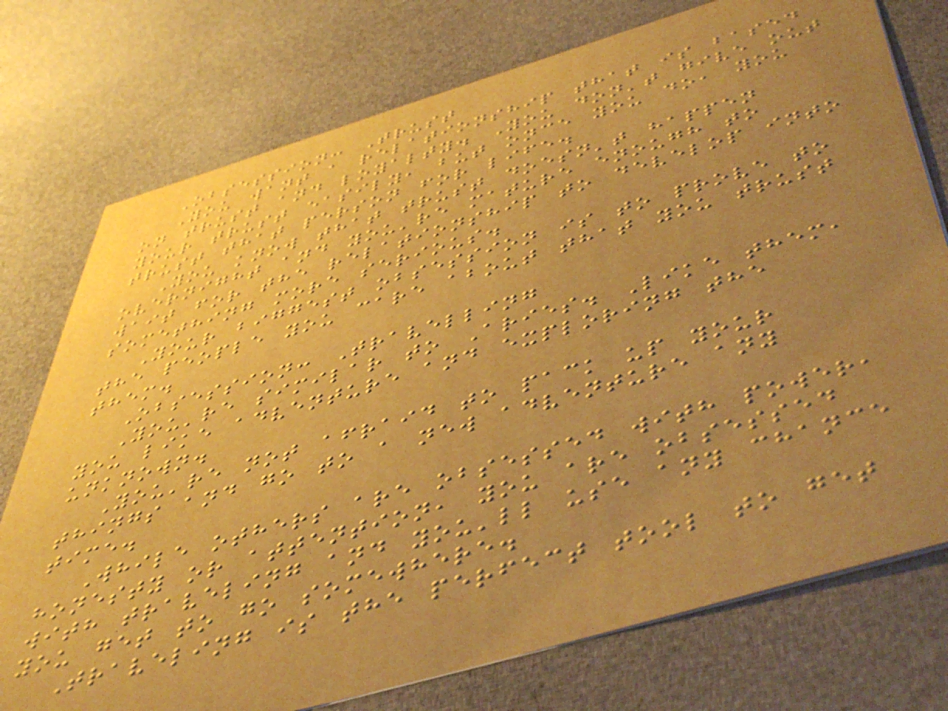Obsession: Trust
You want a relationship that is based
on trust and loyalty. You don't give out
your trust easily, but once you do, you
trust that person for life.
You know that trust doesn't happen
overnight and you're mature enough to
wait for the relationship to develop into
something more serious.
Your biggest obsession is to prove to
the people you care about that you trust
them.
Obsession: Travelling
You're similar to Aries. Like them,
you like adventure and exploring the
unknown.
You're not afraid to pack up your
things and go to a new adventure any
time.
While others are obsessed with power,
honesty or attention, you are obsessed
with traveling and you'll use any chance
you get to go somewhere.
Traveling is the perfect tool to get
